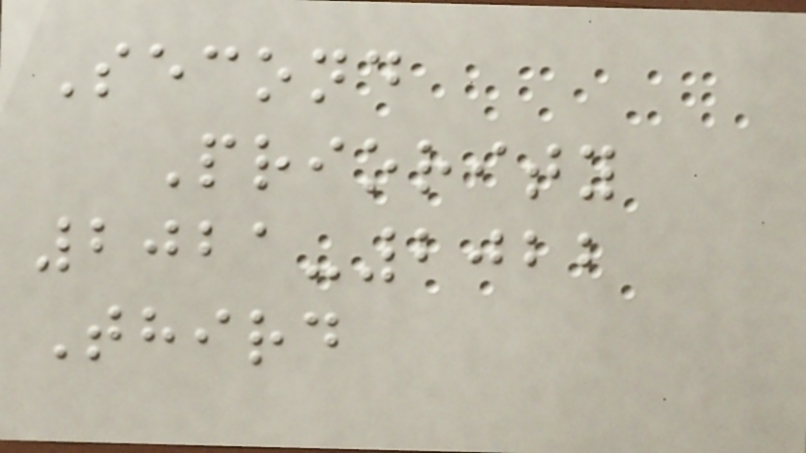Second
Priority
2021-2022
Third
